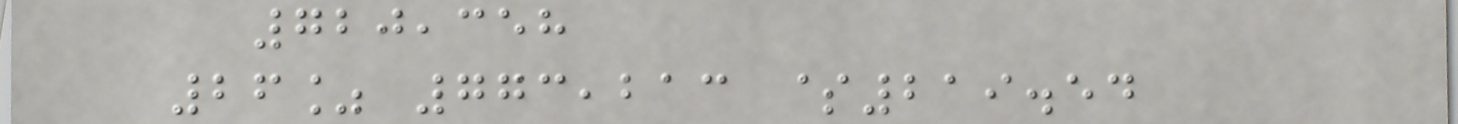720,358
26% 773,213 $219.54
